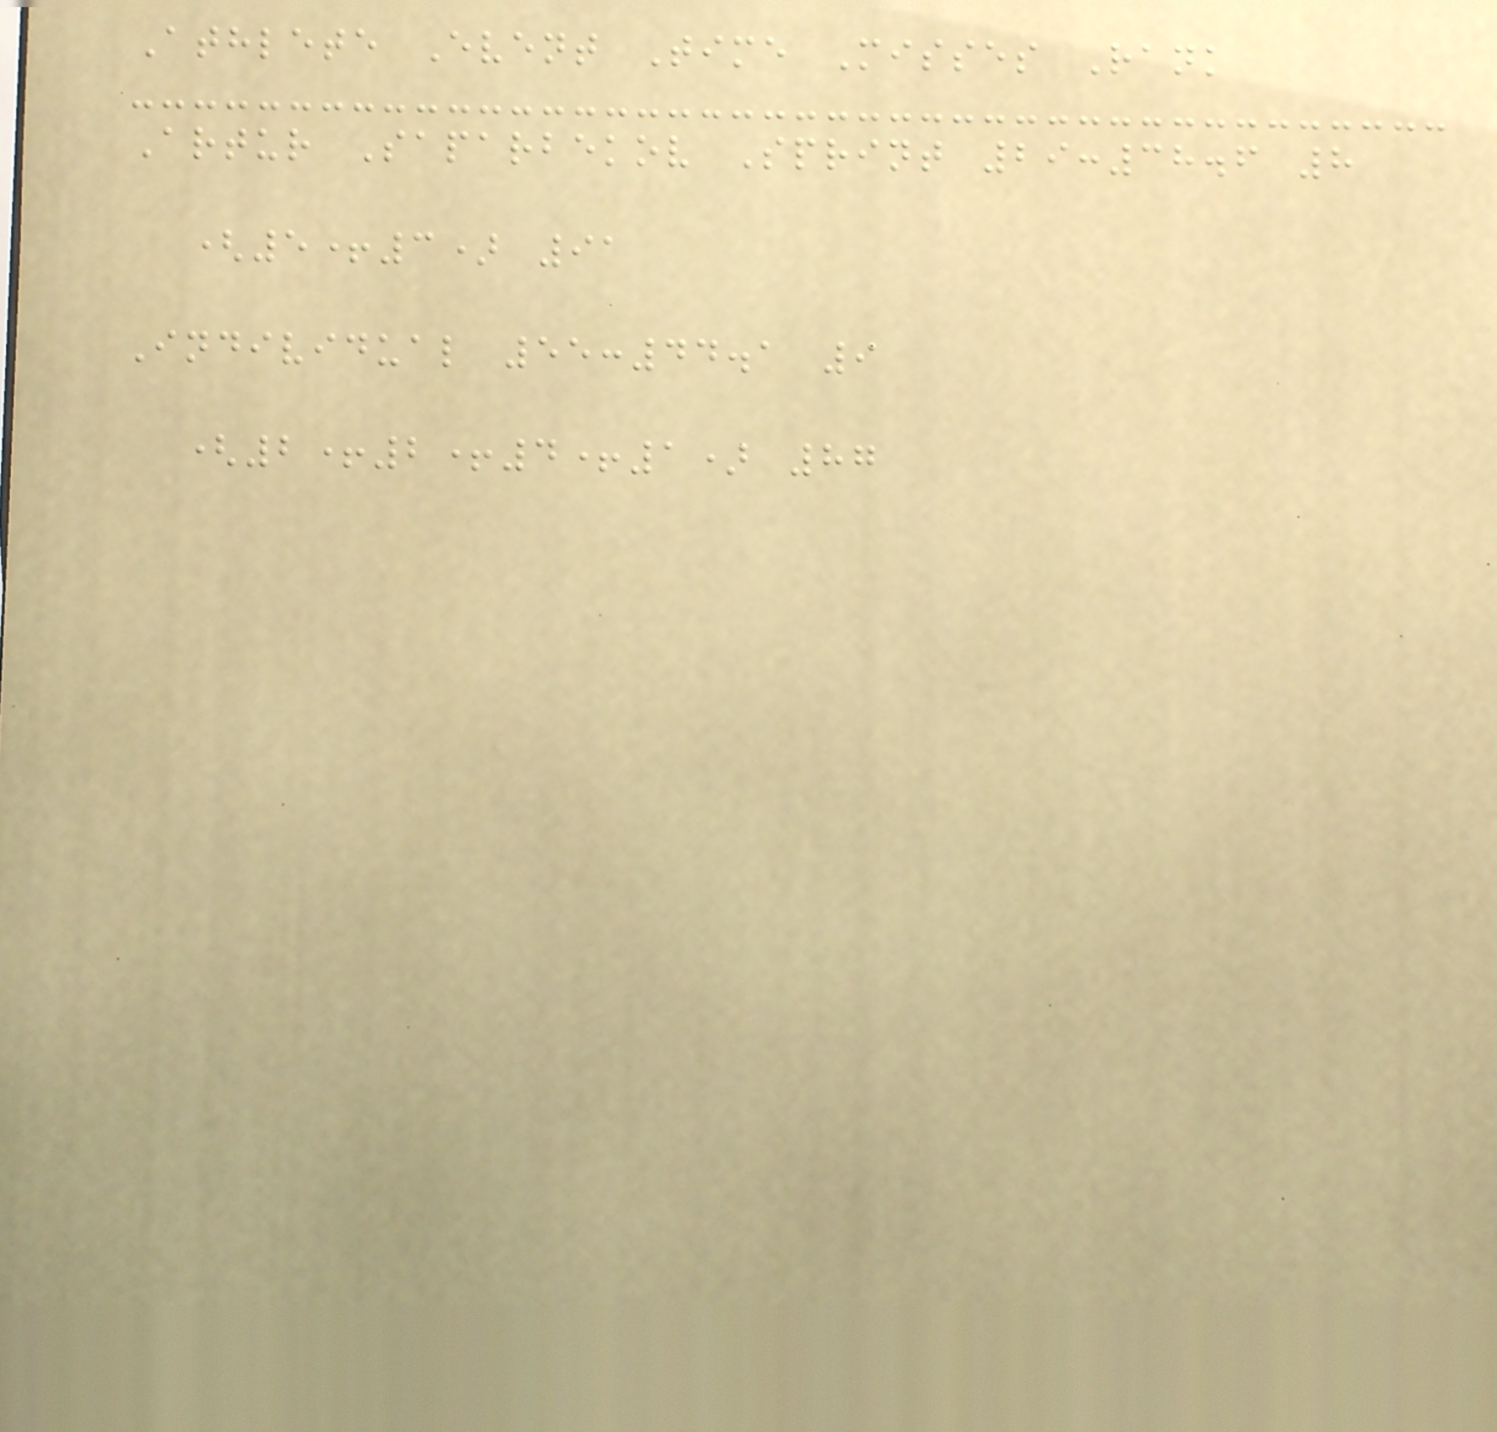Athlete Event Time Misses Rank
Artur Saparbekov Sprint 29:38.6 8
(5+3) 91
Individual 55:44.1 9
(2+2+4+1) 87
